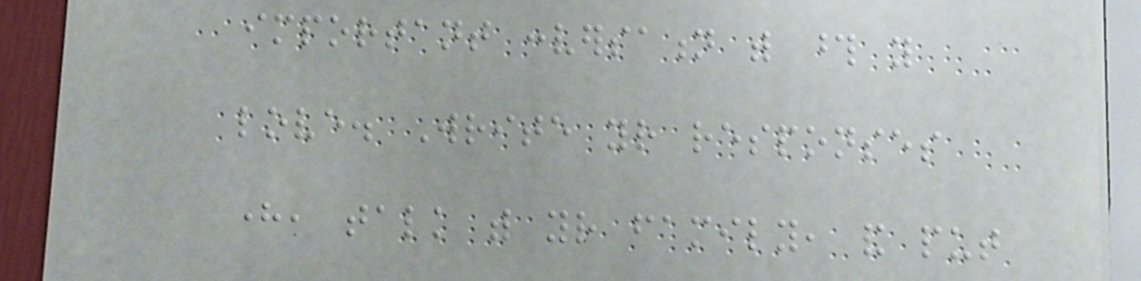important conversation with those you
love. Write your responses
here, talk with your family, and put
